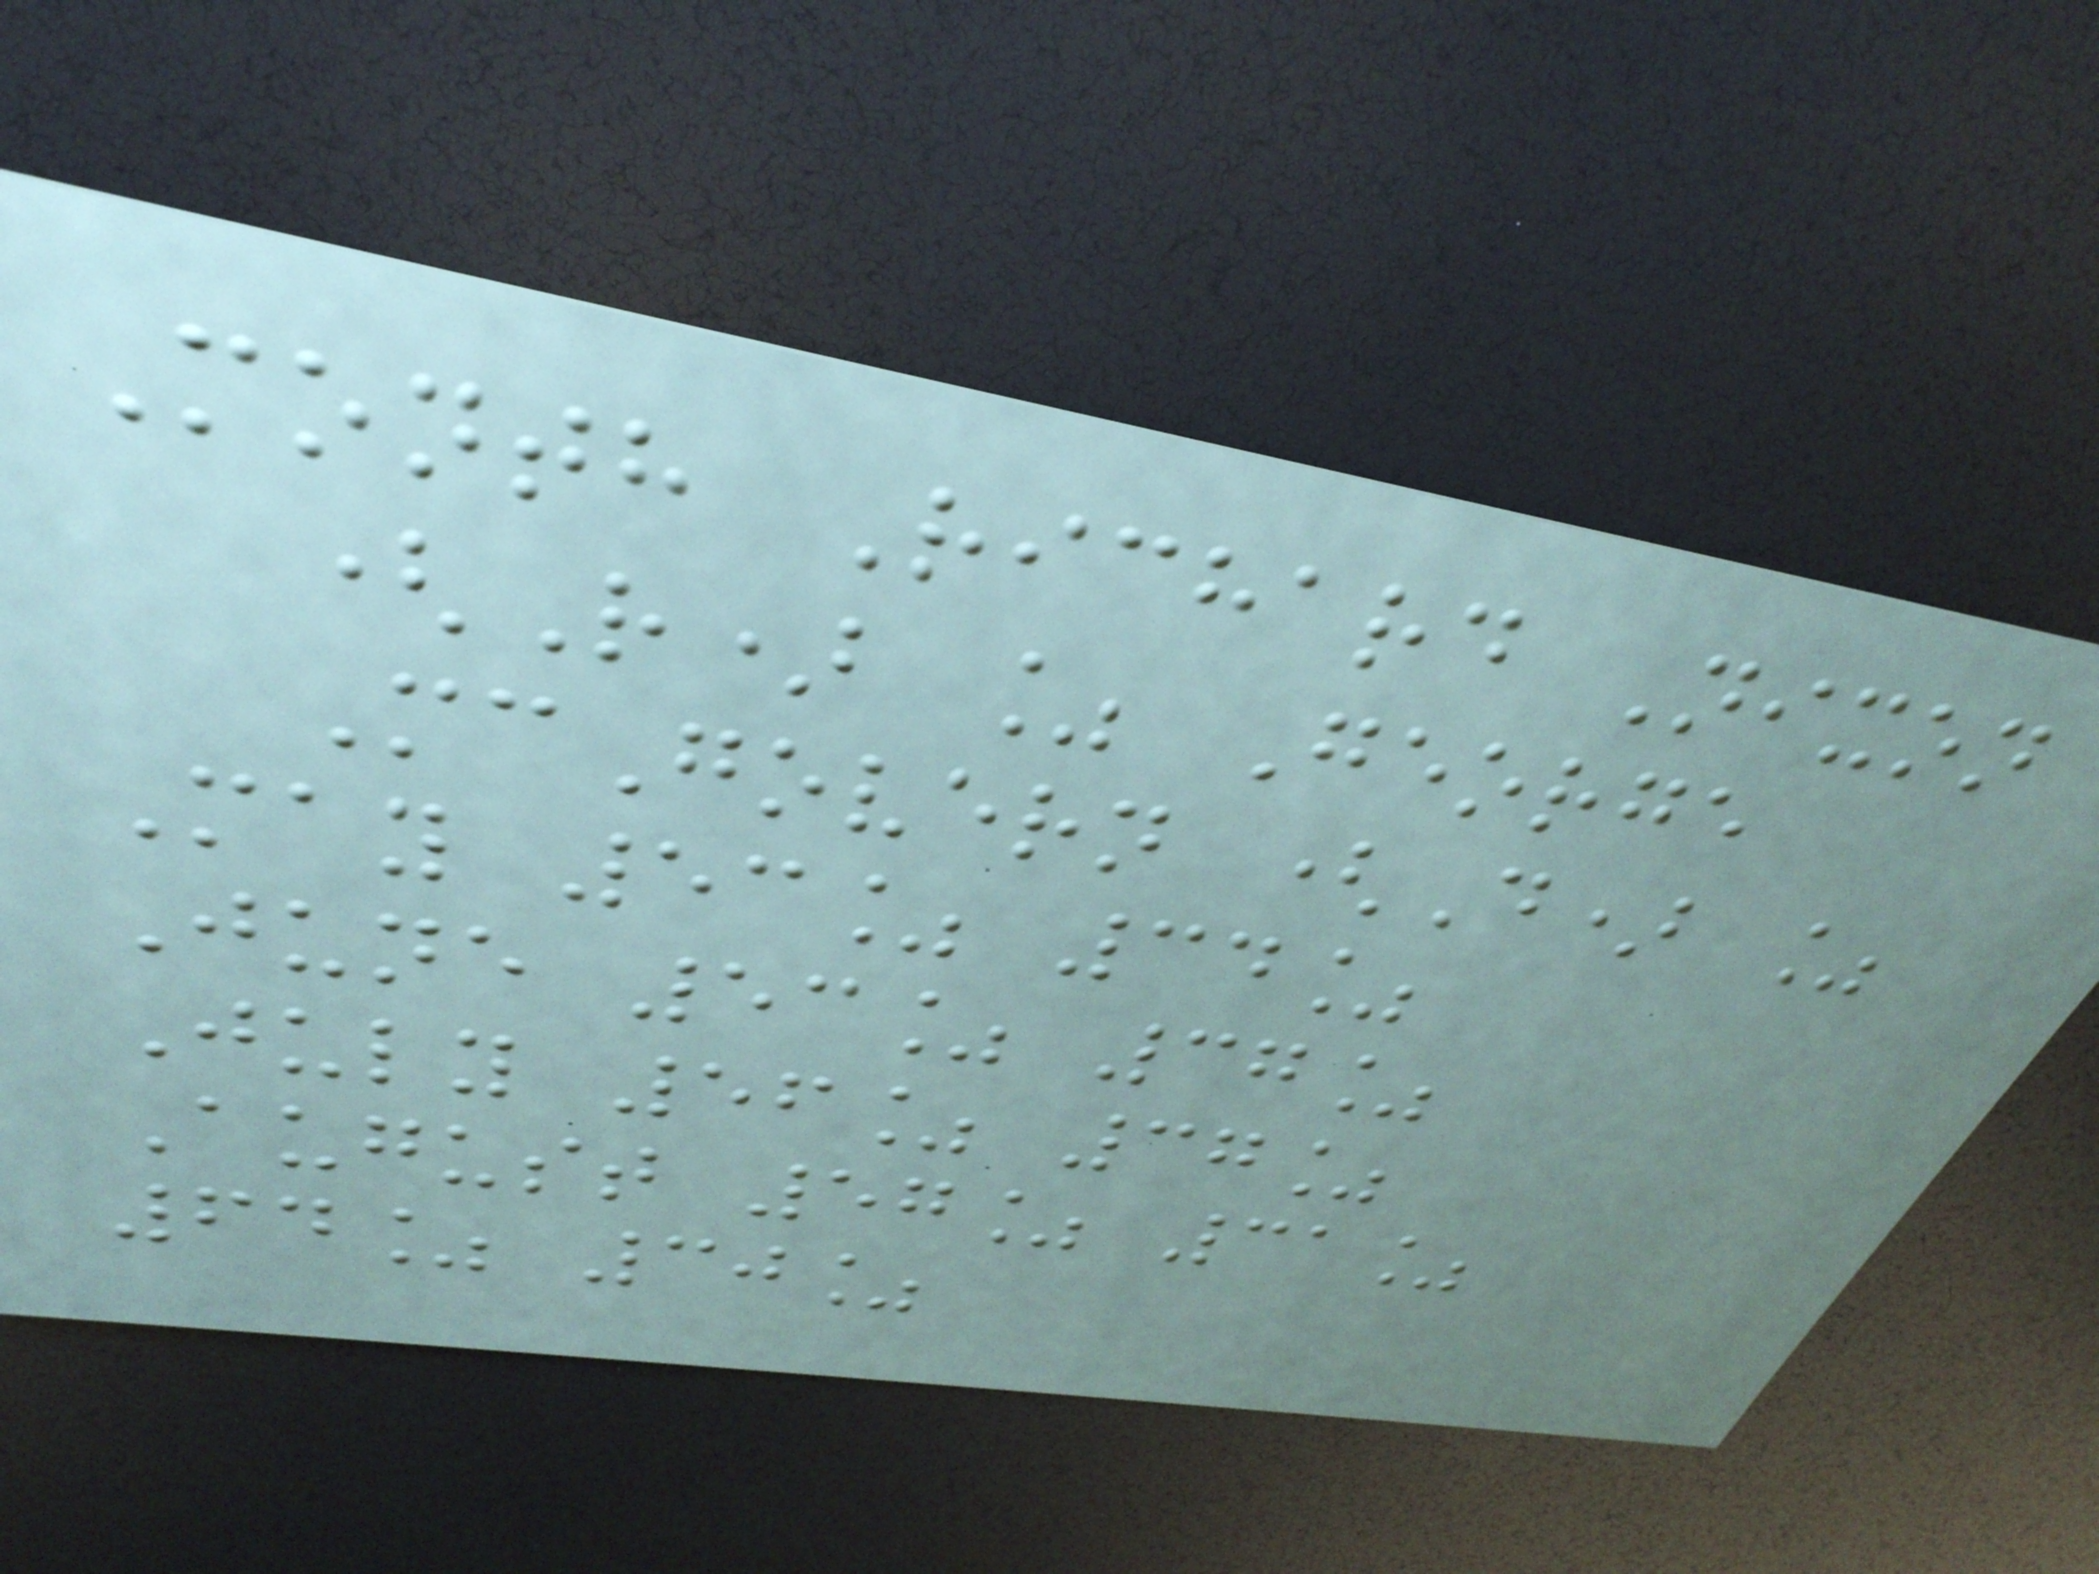Month Richard Nixon
(R) % George
McGovern (D) %
May 53% 34%
June 53% 37%
July 56% 37%
August 57% 31%
64% 30%
